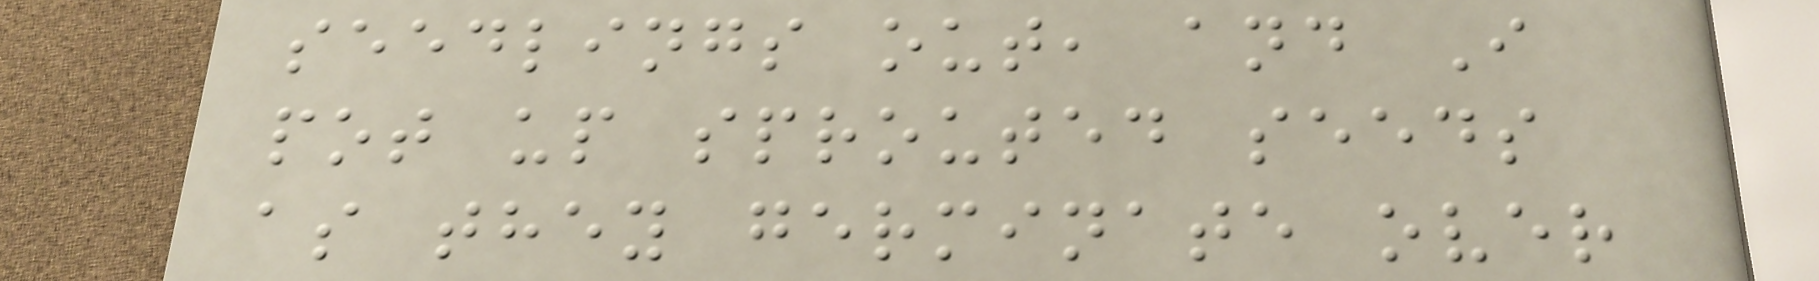seedlings out, and I
pot up sprouted seeds
as they germinate over
